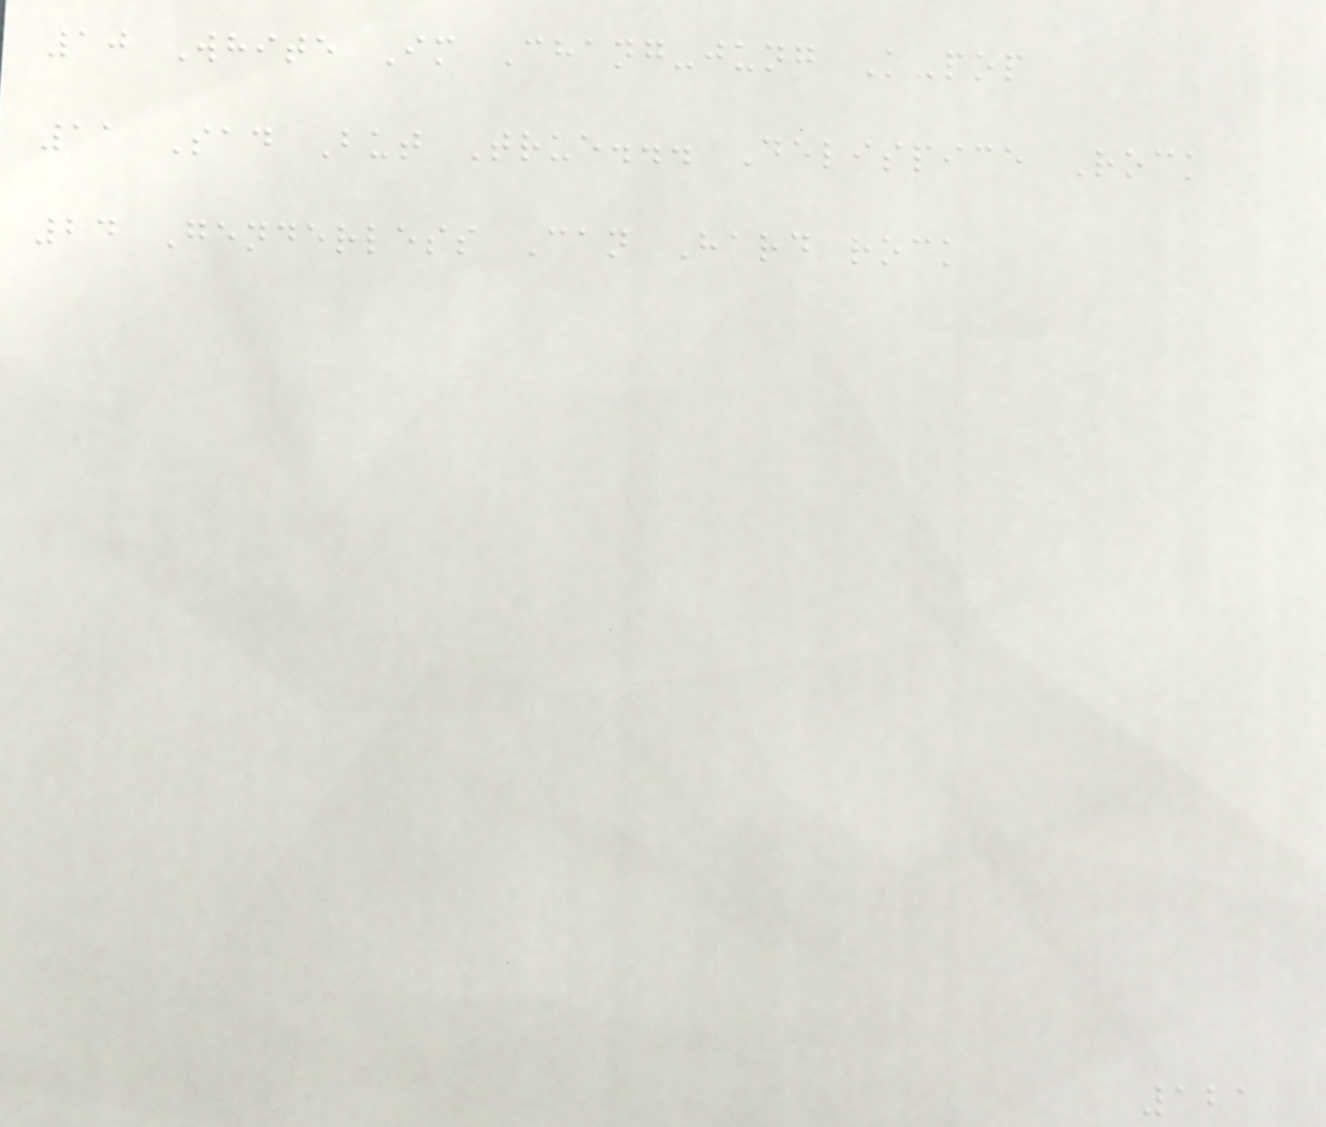10 White Im Chang-jung K-pop
11 Sad But True... Delispice Rock
24 Genderless Can Hard rock
121
